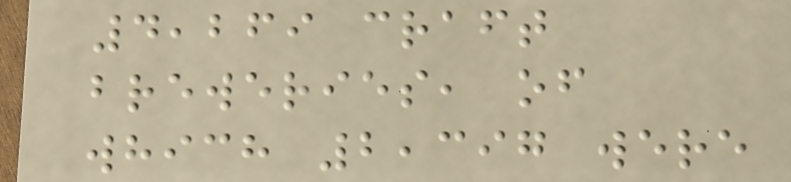4,269 craft
breweries, of
which 2,397 were
